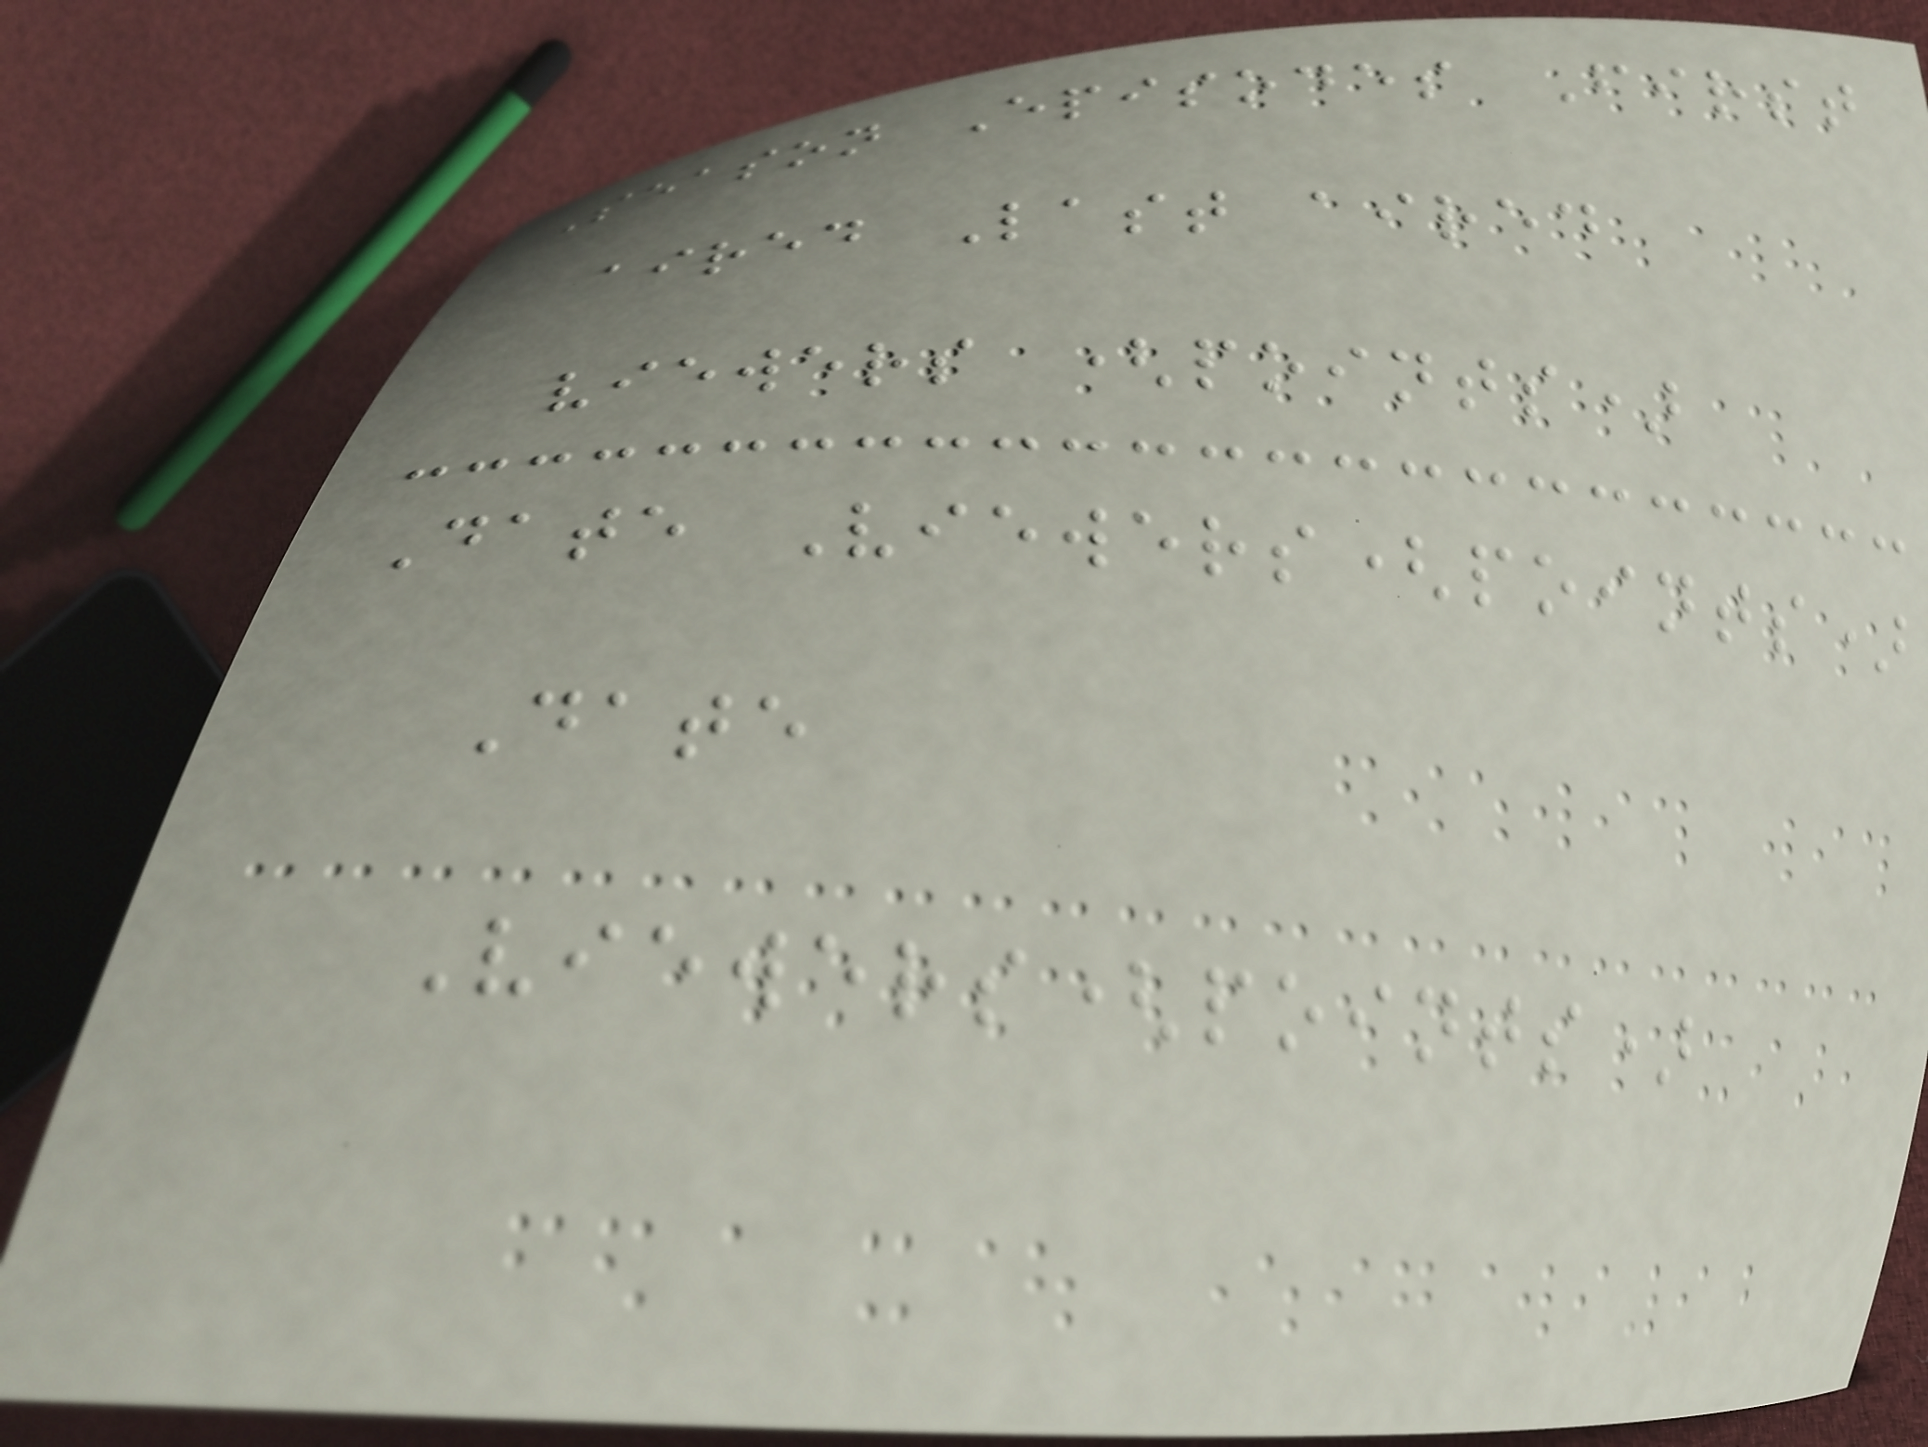Season Episodes First
aired Last aired
viewers (points)
Date Viewers(points)
Date
Viewers(points)
